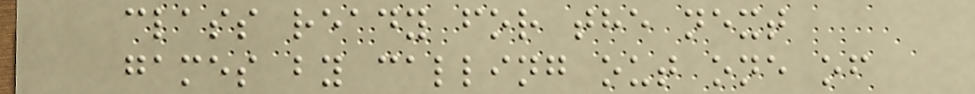class ready for the next
games by calling out one of
